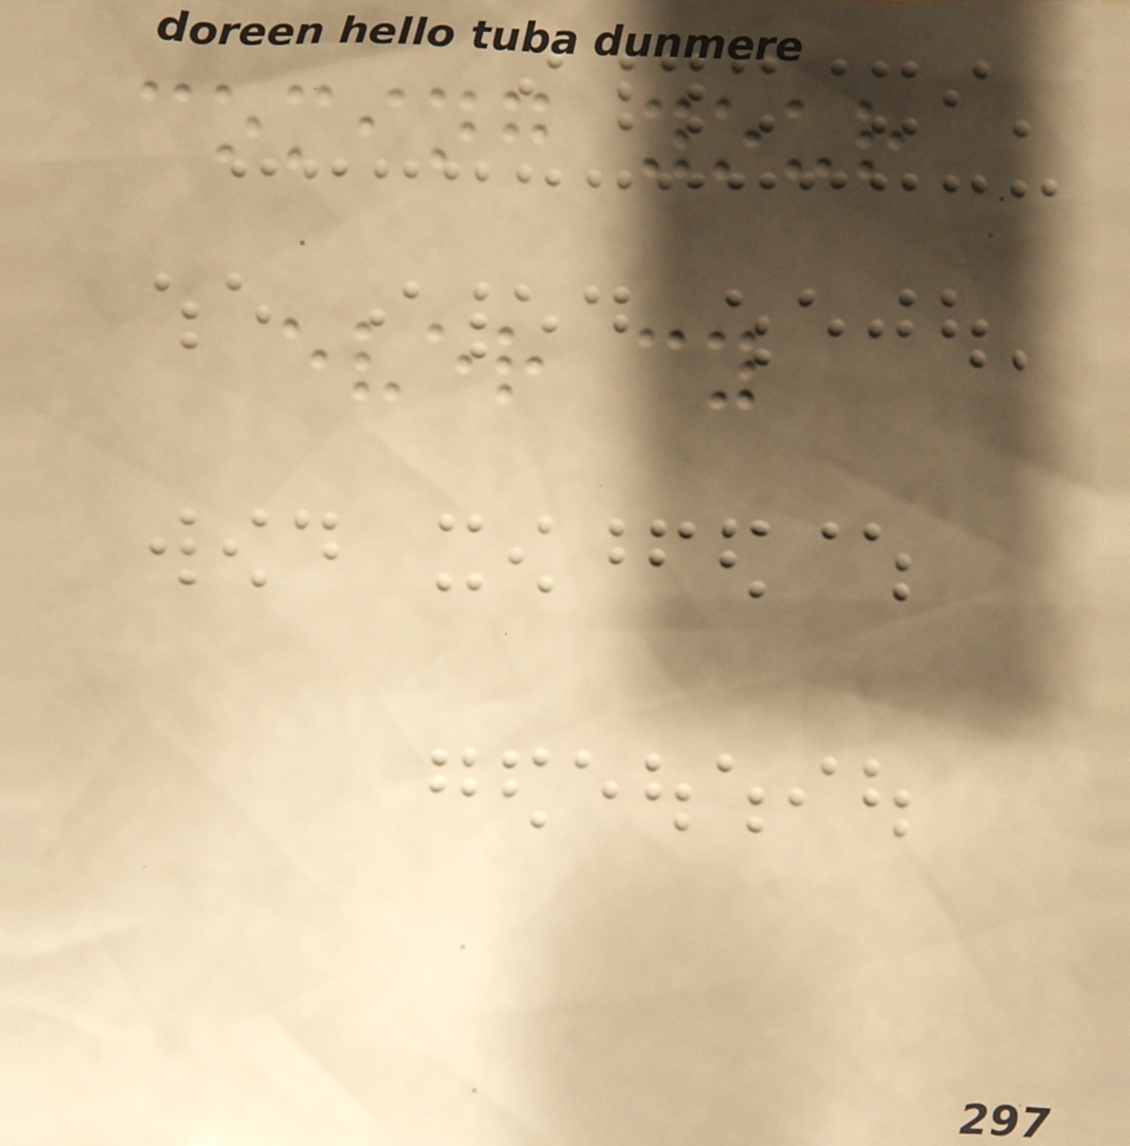coming your
ever cy
